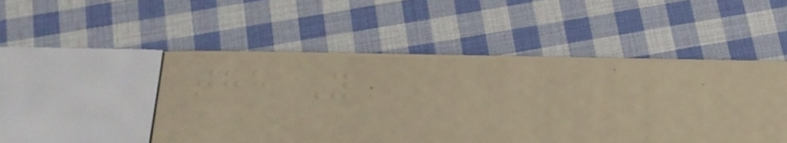the Y
